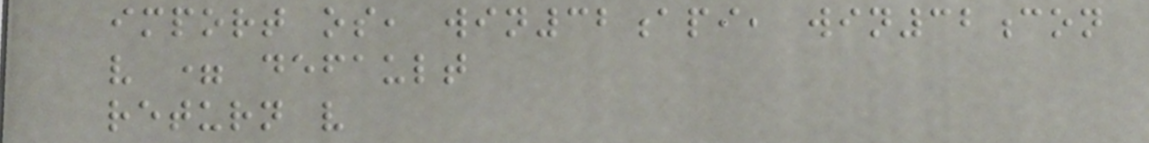import os, win32api, win32con
v = default
return v
